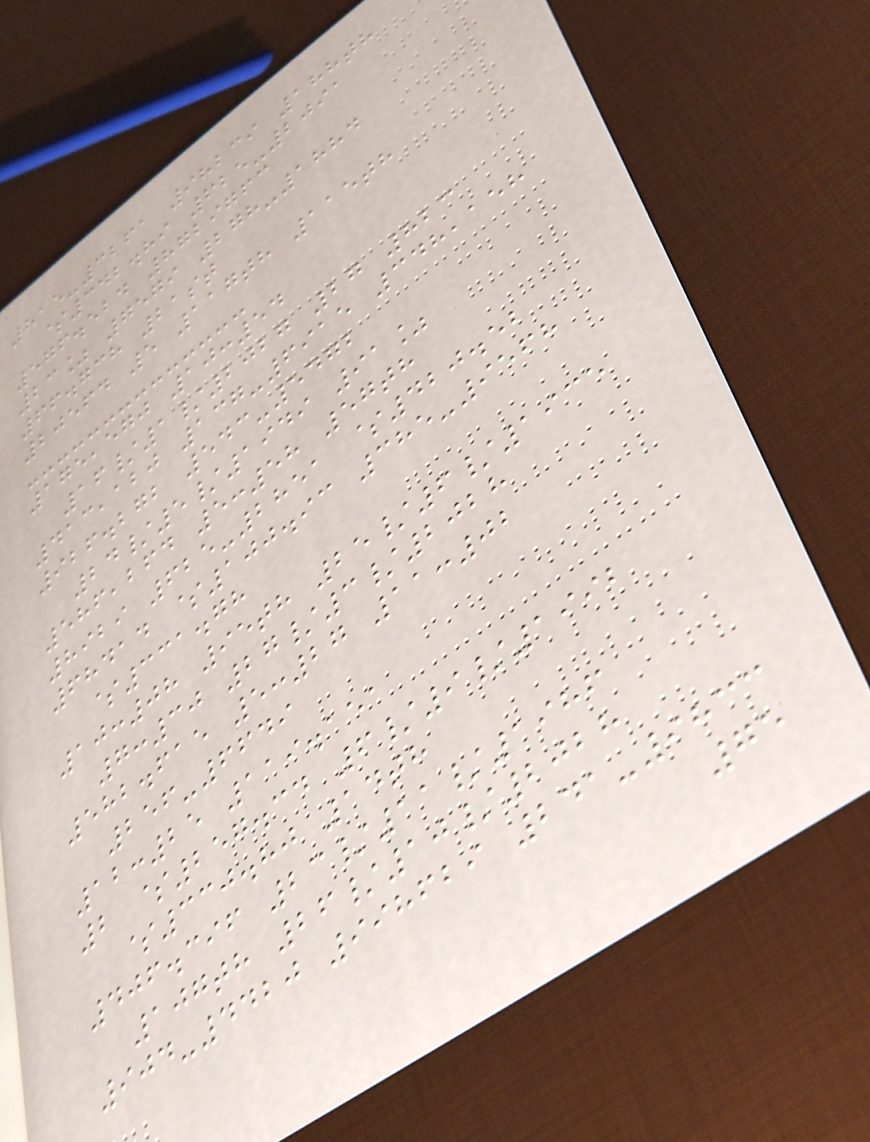815-3261 98239 188th
$342.89 625-2091
576.524 8729763
23% 7579 278-1884
66.738 21st
20564 5 117th 115th
175,570 10:54
16/1/2027 27 823
413,120 137-6915 348,158
926.272 543-5472
24/5/1949 91%
586,264 5:58 57th
8929 625-2851 $420.52
68414 $100.93 385-9568
$331.78
10:08 95th 25/6/1935
7:30 27/3/2028
582.615 5:27 11:02
256-6649
12:25 119.151
2 $257.34 6/9/1992
$330.80 14th
406.396 23/11/1986
107th 26/10/2028
904-4420 998629 241-9833
75
